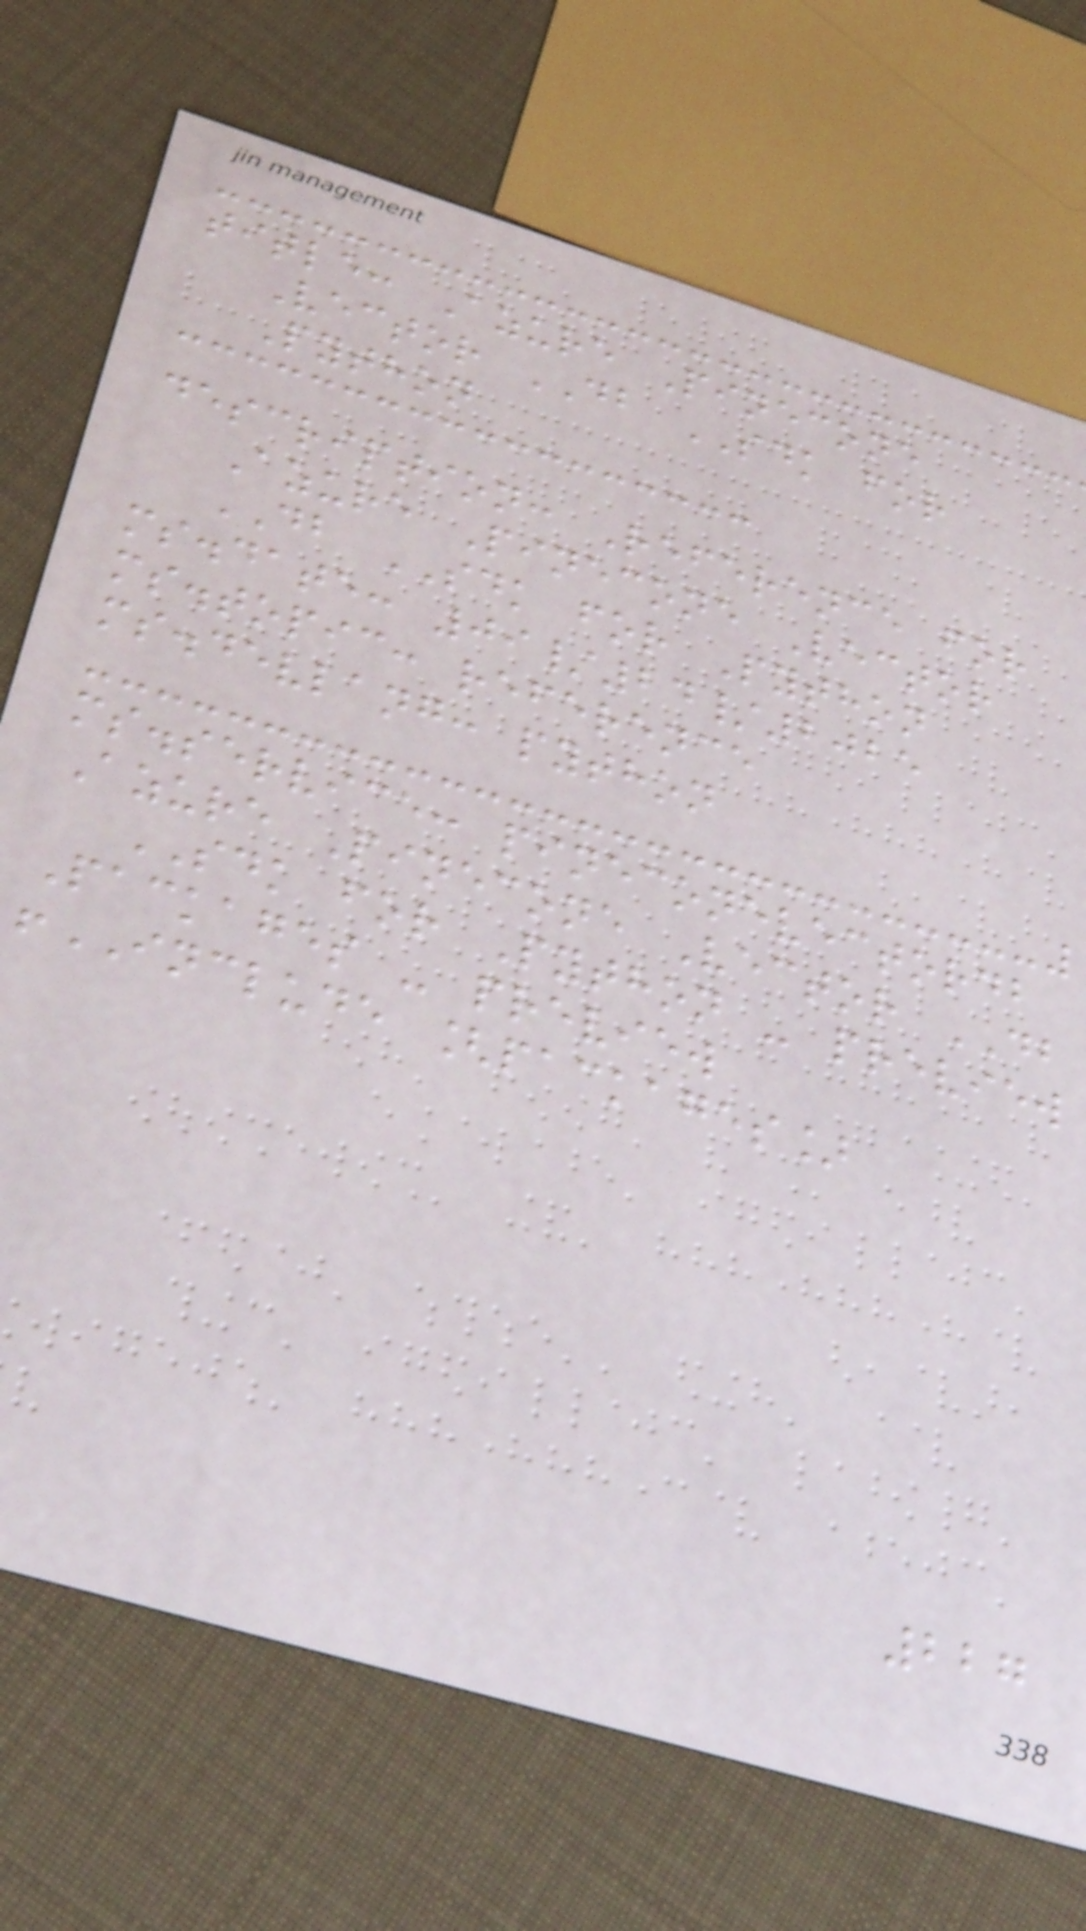title: Azure Pinecone
Vector DB SDK for
Python
description: Reference for
Azure Pinecone Vector
DB SDK for Python
ms.date: 09/24/2025
ms.topic: reference
ms.devlang: python
ms.service: pineconevectordb
Azure Pinecone Vector DB
SDK for Python - preview
Packages - preview
!INCLUDE [packages]
227
